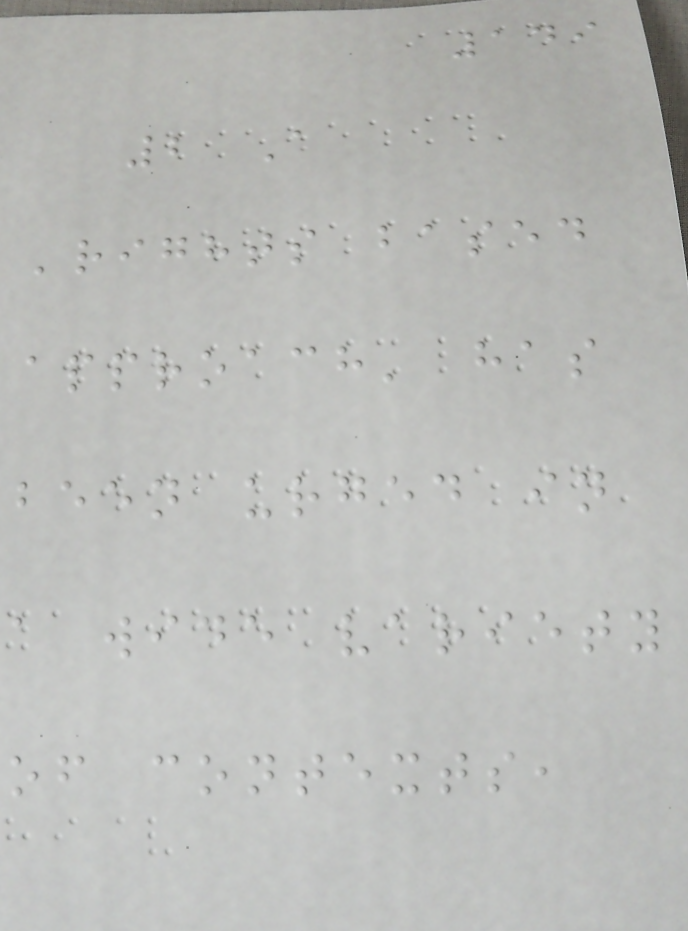149
2 A
'rights based
approach' has
been urged in
a wide variety
of contexts,
